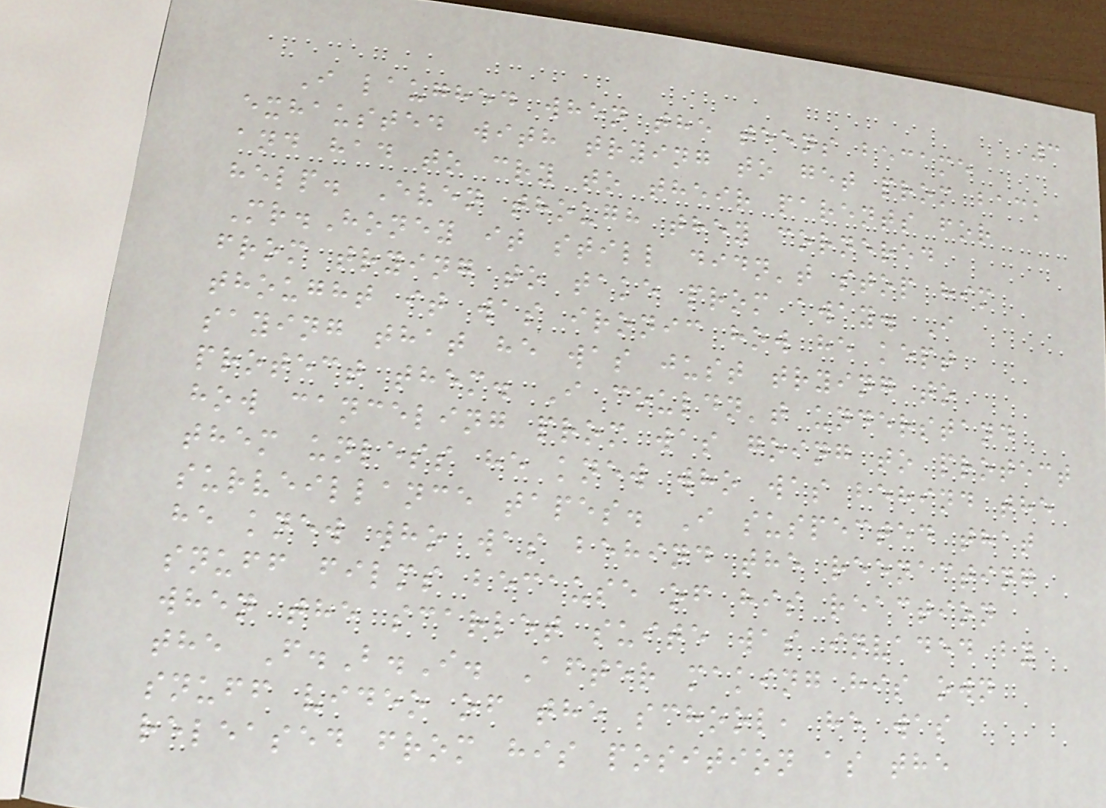3
I laughed when the teens became
exhausted with trying to get prom back
and had to cry to their parents for
help. Even though they cornered
Mr.Honey it still didn't stop him
from trying to take prom away. I
thought it was ironic how he kept
saying that he was just trying to
protect them. I couldn't understand
how canceling prom was going to protect
them unless he knew who was behind the
surveillance tapes. I suspected that
he knew who was behind the reenacting
snuff films because of his reaction
when the scarlet suite was invaded by
the F.B.I. After making his own
snuff video of the school, he was
released from his position as the
